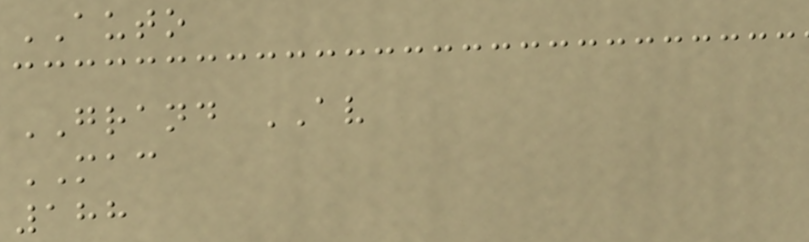AUTO
GRAND AV
MAC
188
